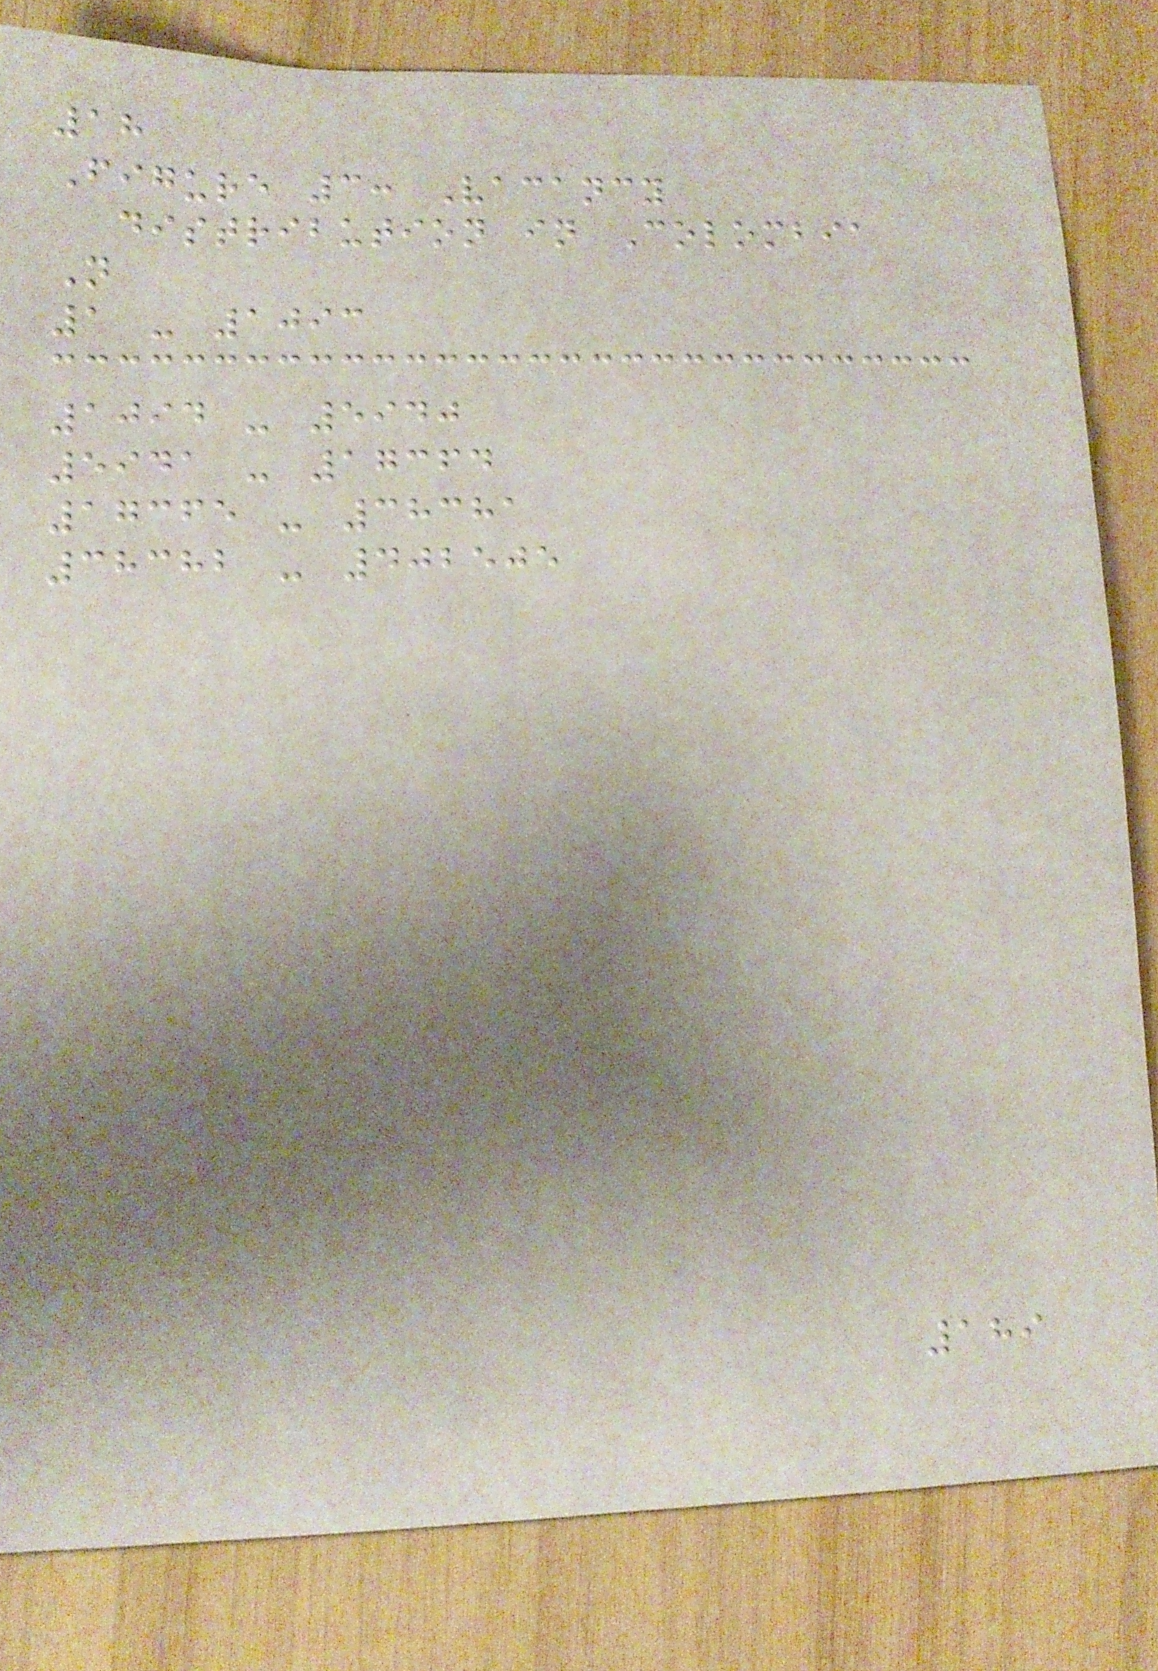18
Figure 3: Vacancy
distribution in Colombia
N
1 - 1093
1094 - 5940
5941 - 17364
17365 - 38381
38382 - 402505
189
